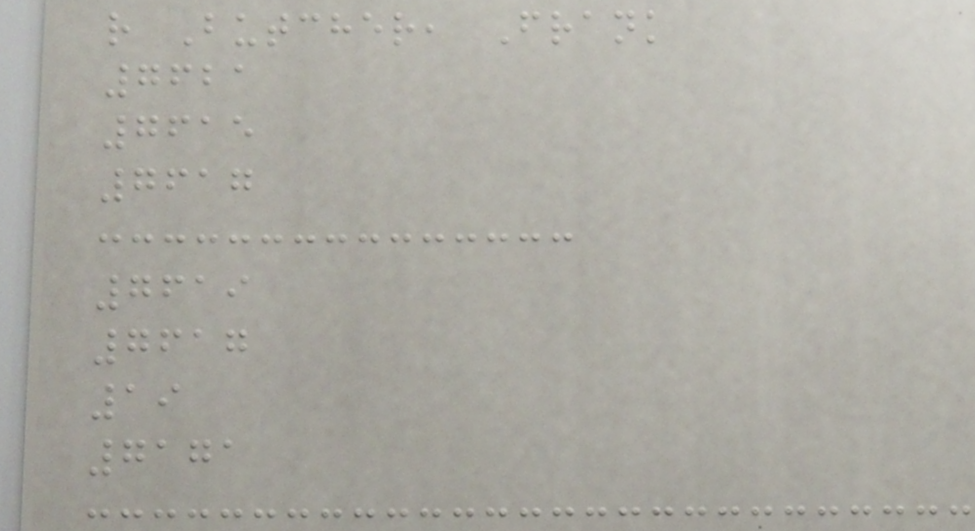r Butcher, Frank
7621
7615
7617
7619
7617
19
7171
